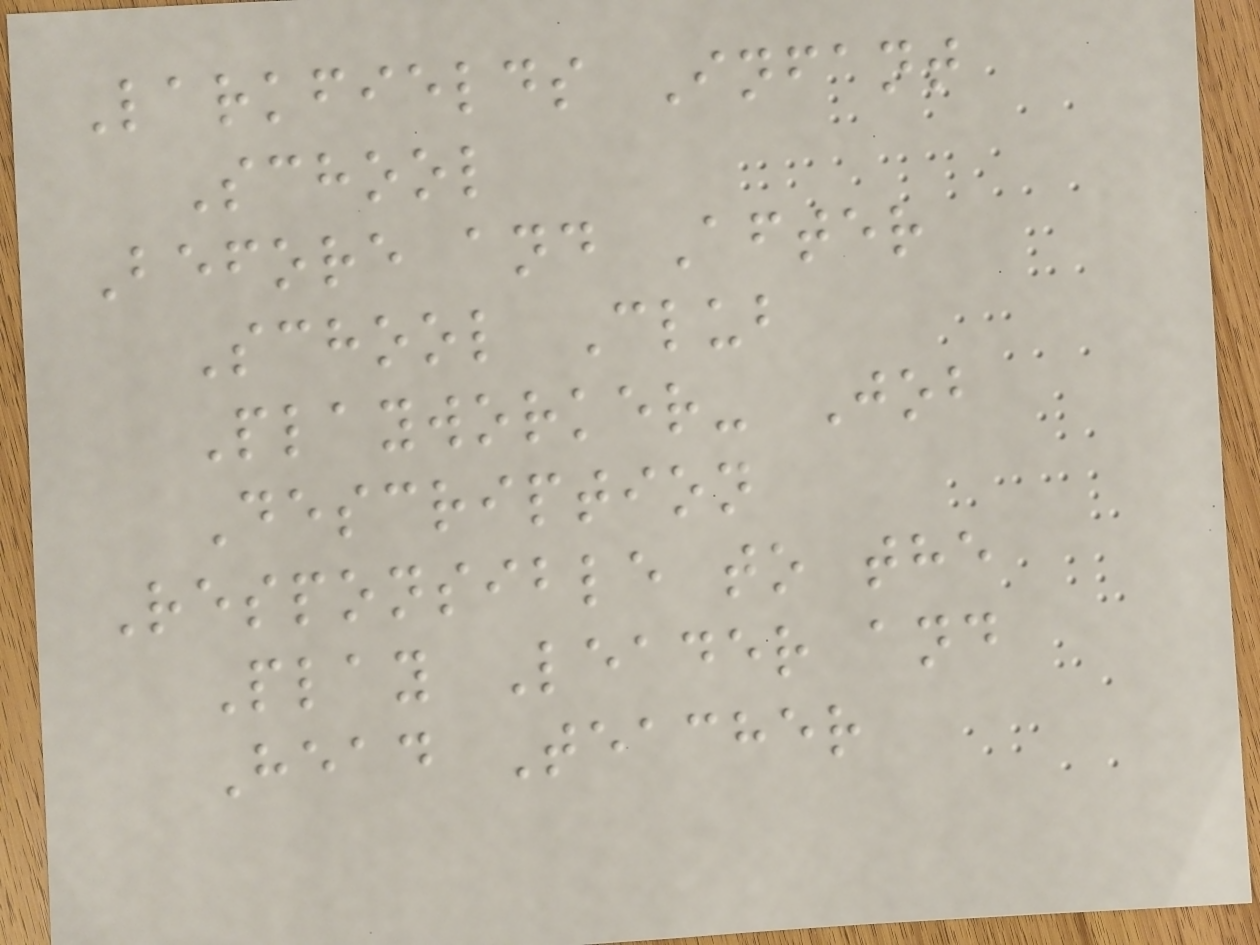Larkfields Infant
School
Before and After
School Club
Playworker- Job
Description
Responsible to the
Play Leader and
Head Teacher
